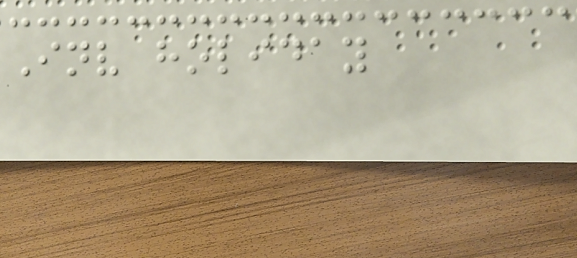Inv holiday
